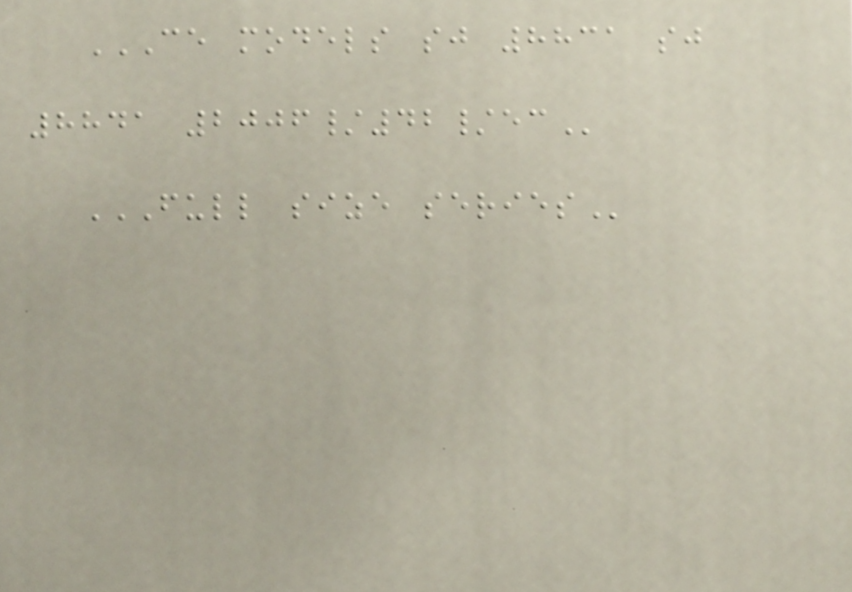CE MODELS SJ 8831 SJ
8841 2006/42/EC
FULL SIZE SERIES
